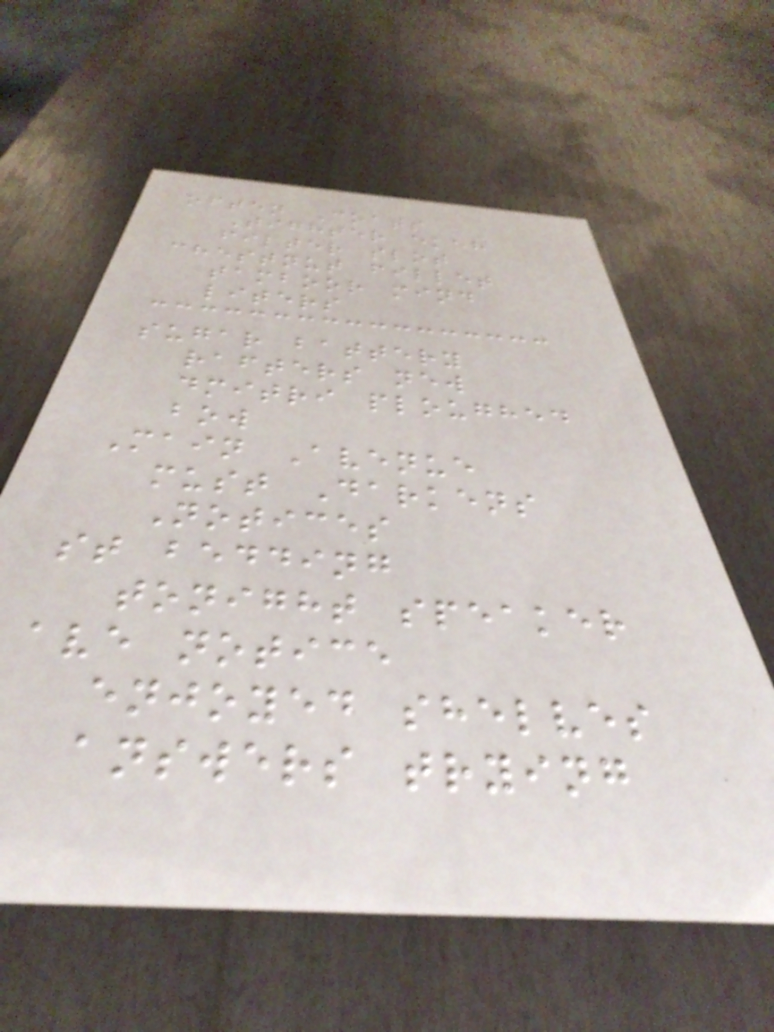often Coats
Tighter ekeh
filter slot
chestnut fillet
tamboor mind
liters
sugar battery
rafters new
dmitri ploughed
bow
Main Avenue
must Darkens
Notices
st bedding
tonight speaker
ave notice
enjoyed shelves
answers trying
